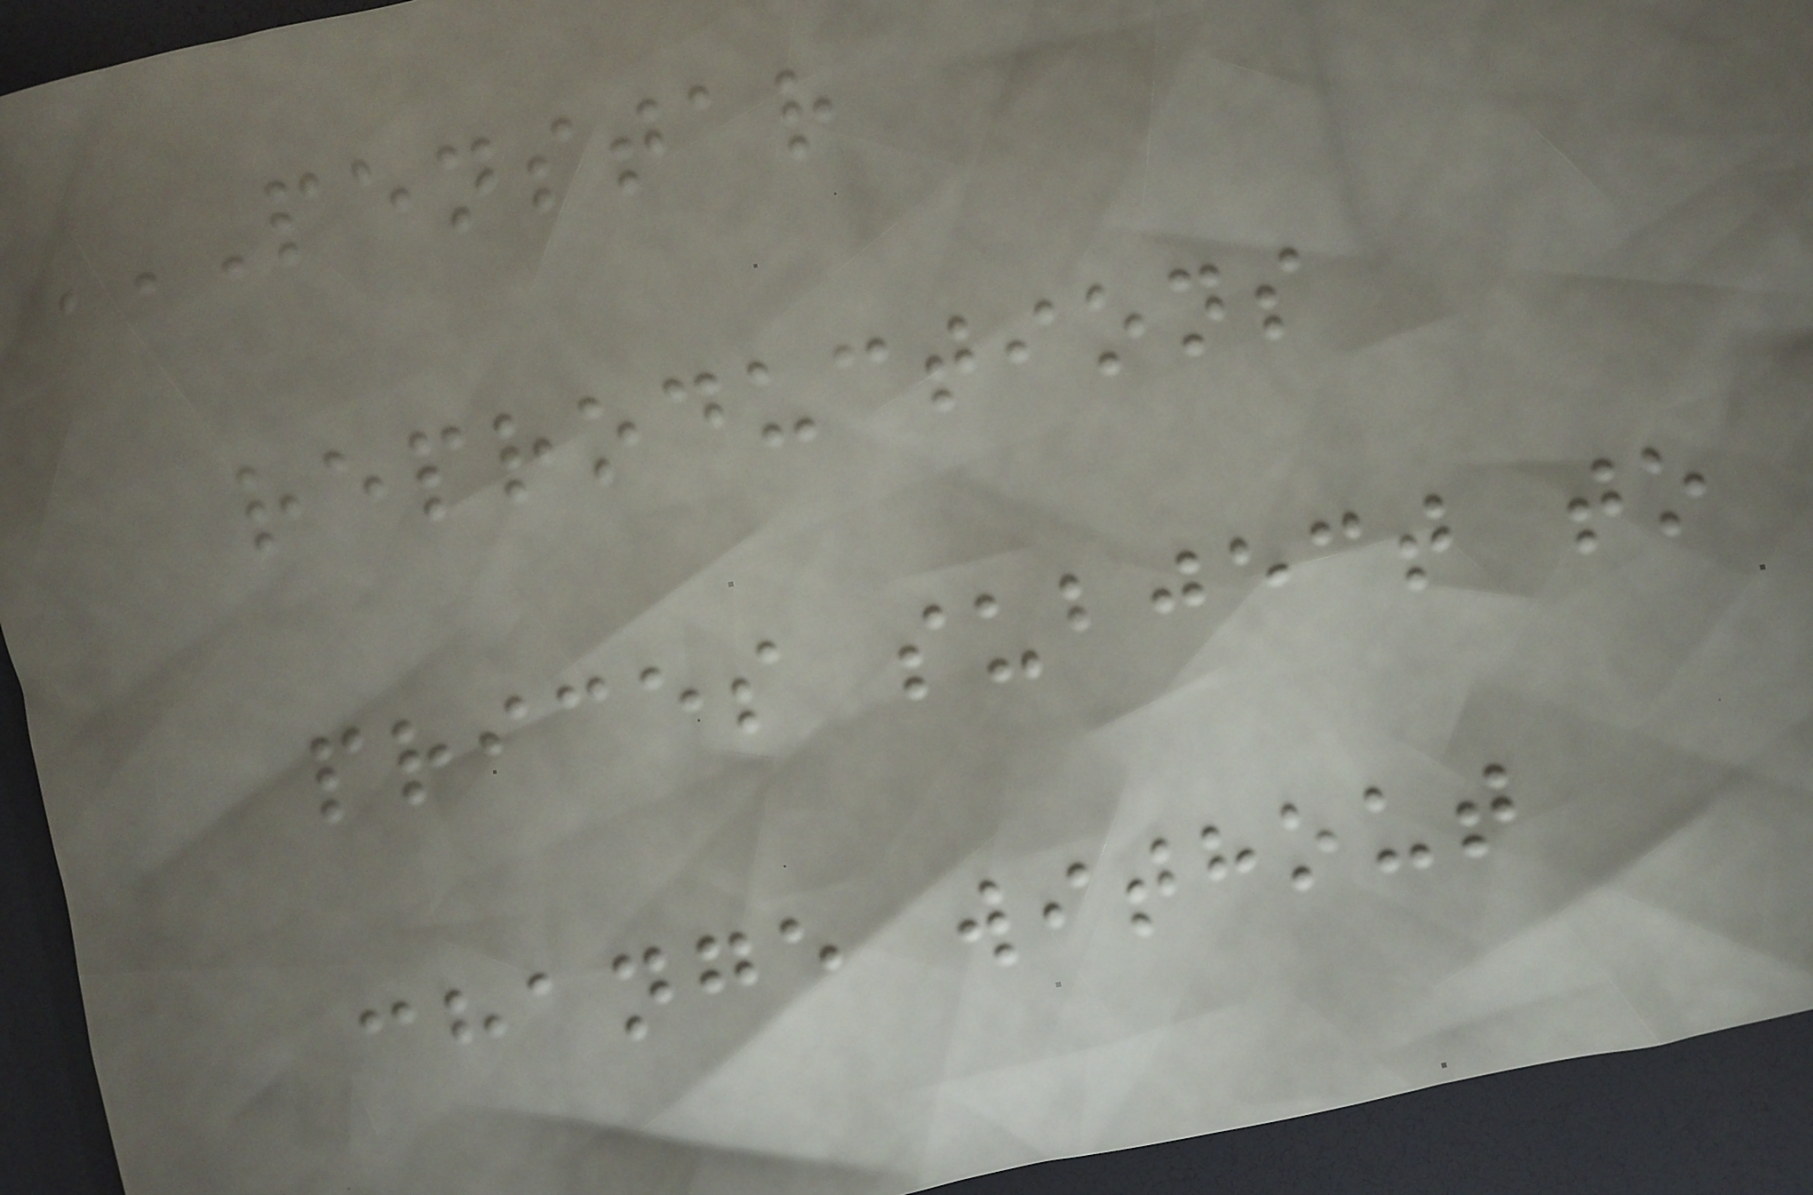PENSTAR
REPRODUCTIONS
PRICES SUBJECT TO
CHANGE WITHOUT
